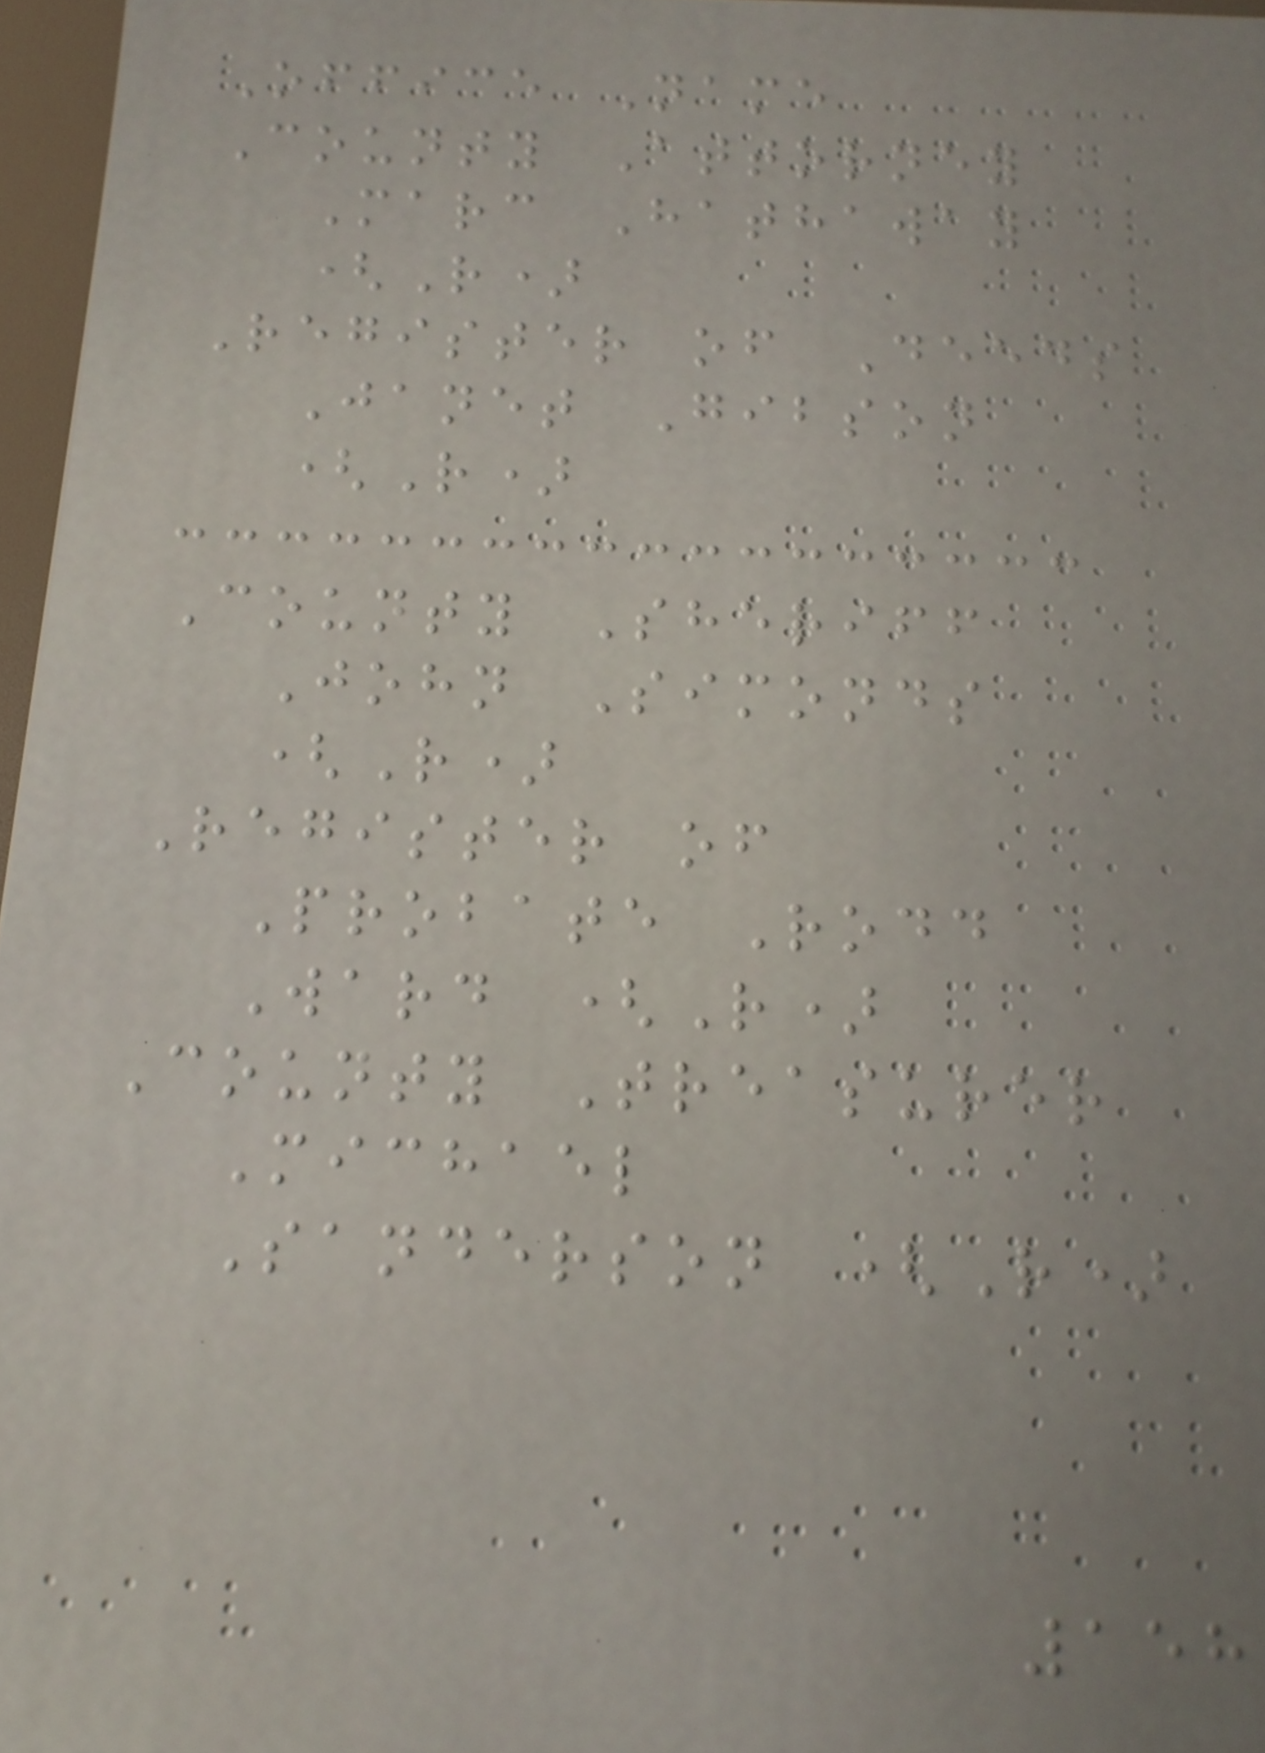Office Name
County Attorney
Marc Hathaway
(R)
Register of Deeds
Janet Gibson
(R)
County Sheriff
John Simonds
(R)
Register of
Probate Rodd
Ward (R)
County Treasurer
Michael
Sanderson (R)
158
